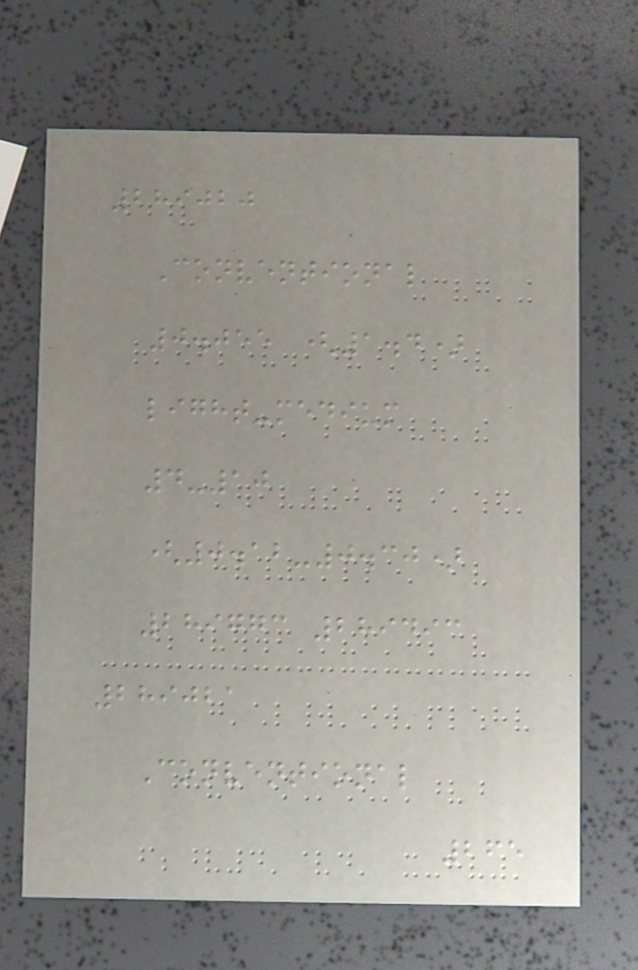289020
Conventional
0.055 (1.4)
light-medium
4-10
(0.12-0.30)
289773 289493
289021
Conventional
265
